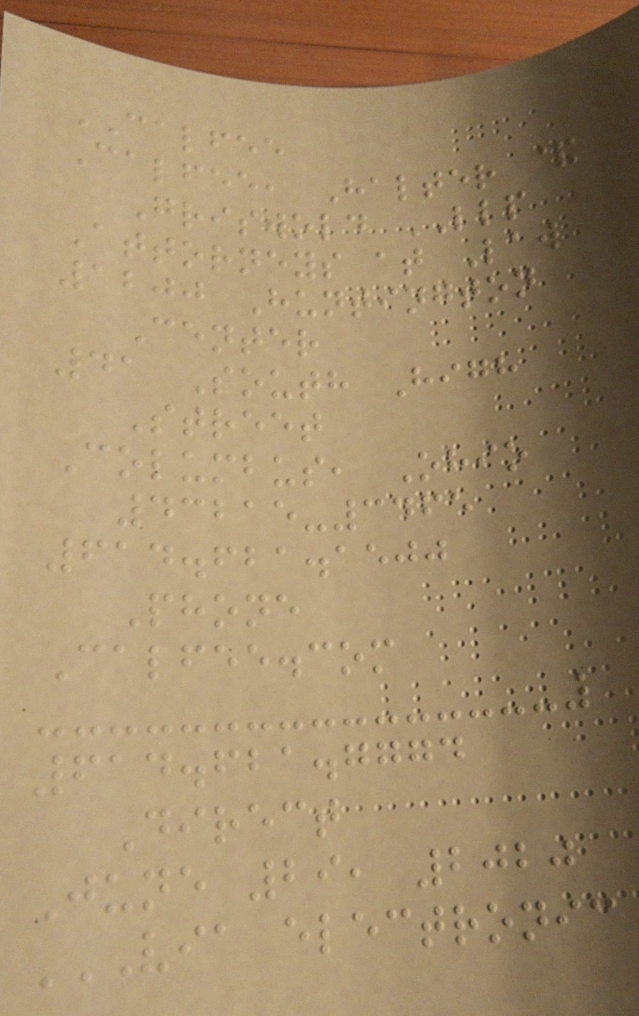CALFEE
Calfee, Halter &
Griswold LLP
Attorneys at Law
1200 Huntington
Center
41 South High
Street
Columbus, Ohio
43215-3465
614.621.1500
Phone
Calfee.com
614.621.7774
Direct
June 29, 2020
VIA ELECTRONIC
